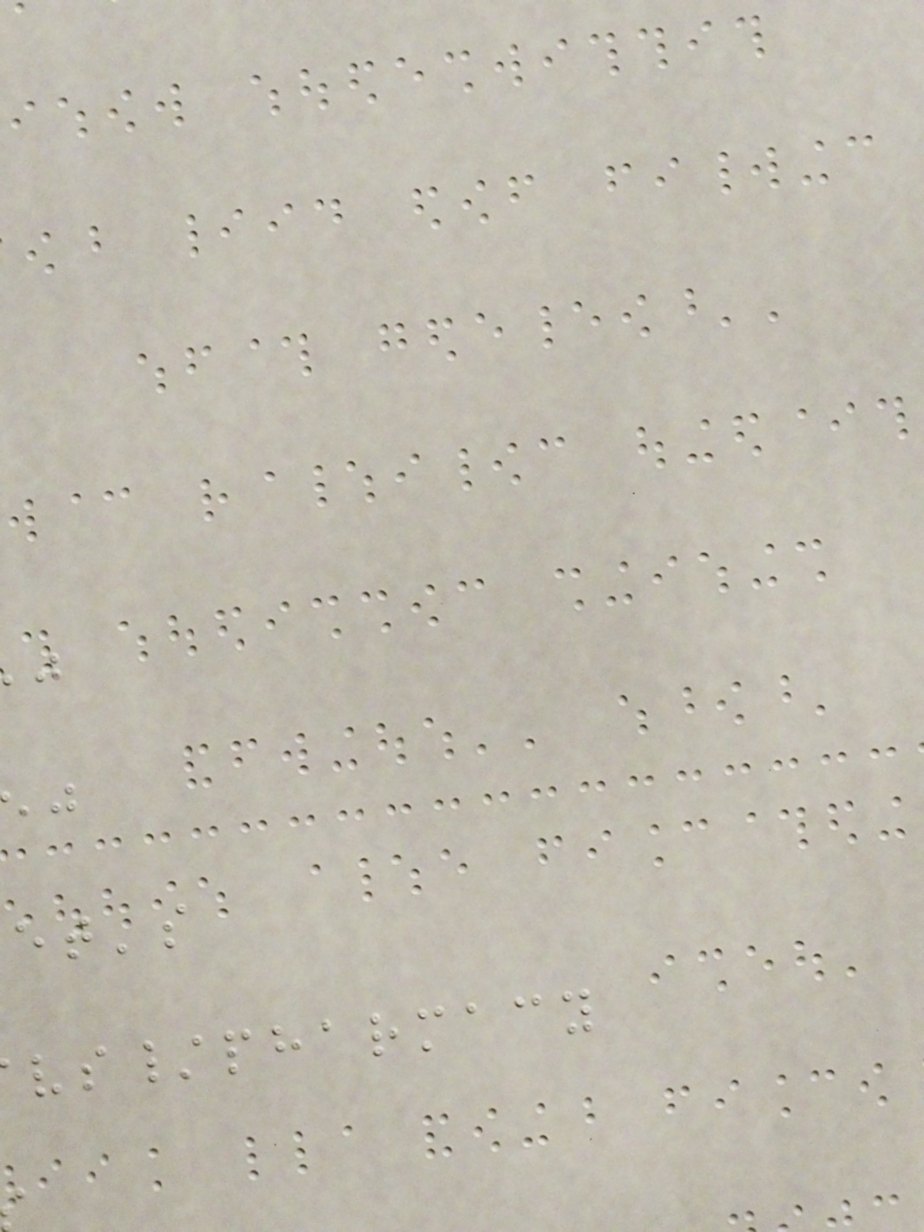et's
vs/pharmacy
